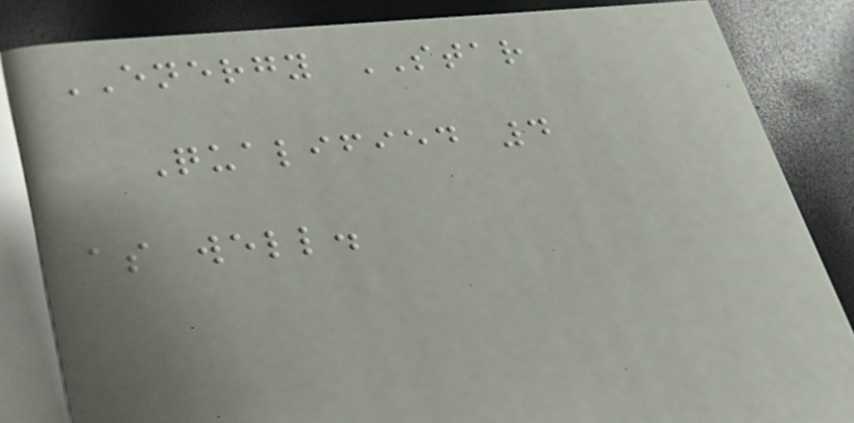ENERGY STAR
Qualified 4
as well.
